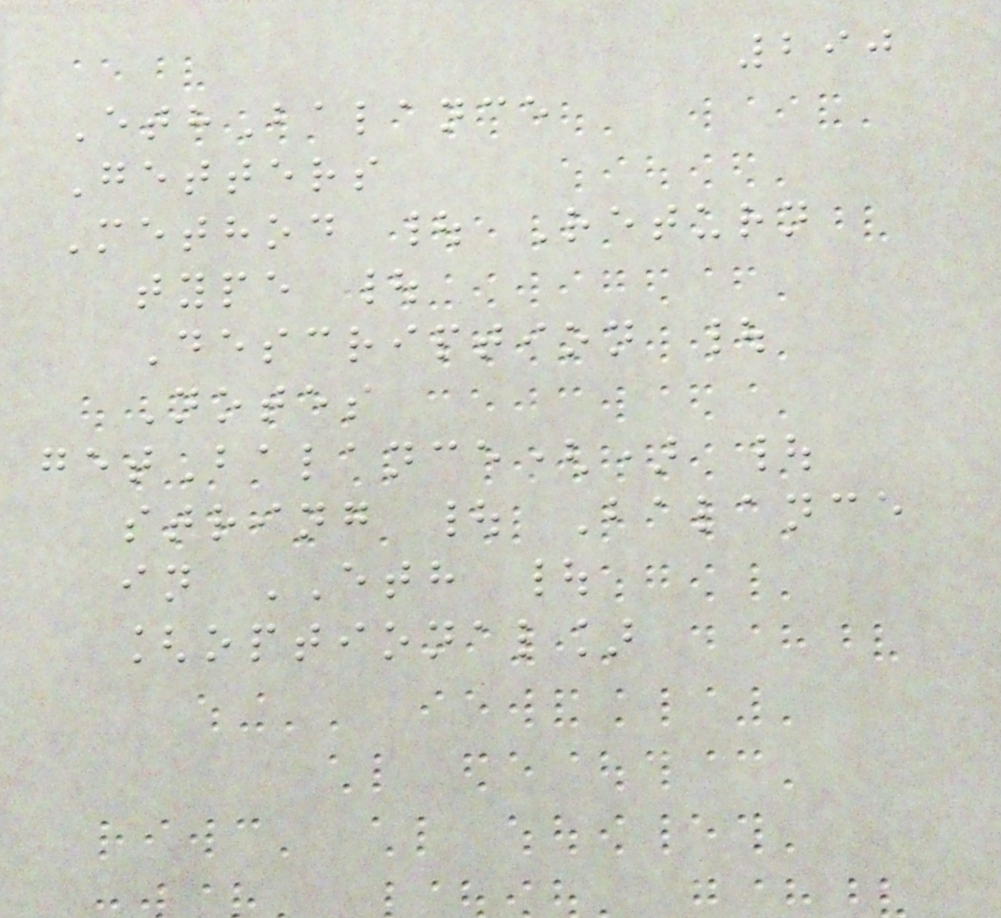290
EthBalance
Getters
Method | Return
type |
Description |
Notes
getBalance() |
string | Balance
in ETH |
[optional]
